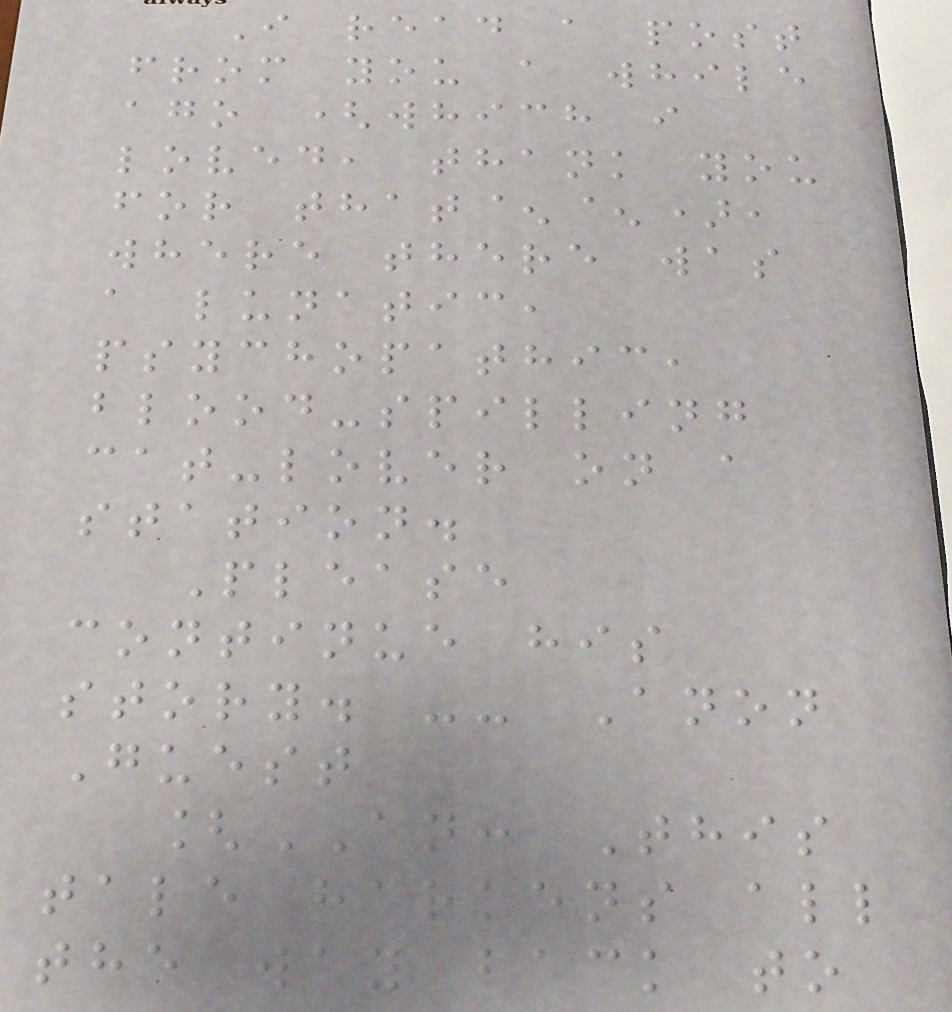I read a post
from you a while
ago (which i
loved, thank you
for that^^),
where there was
a lunatic,
psychopathic,
blood-spilling
cat-lover on a
station.
Please
continue his
story. -- Anon
Guest
[AN: This
tale harkens all
the way back to
